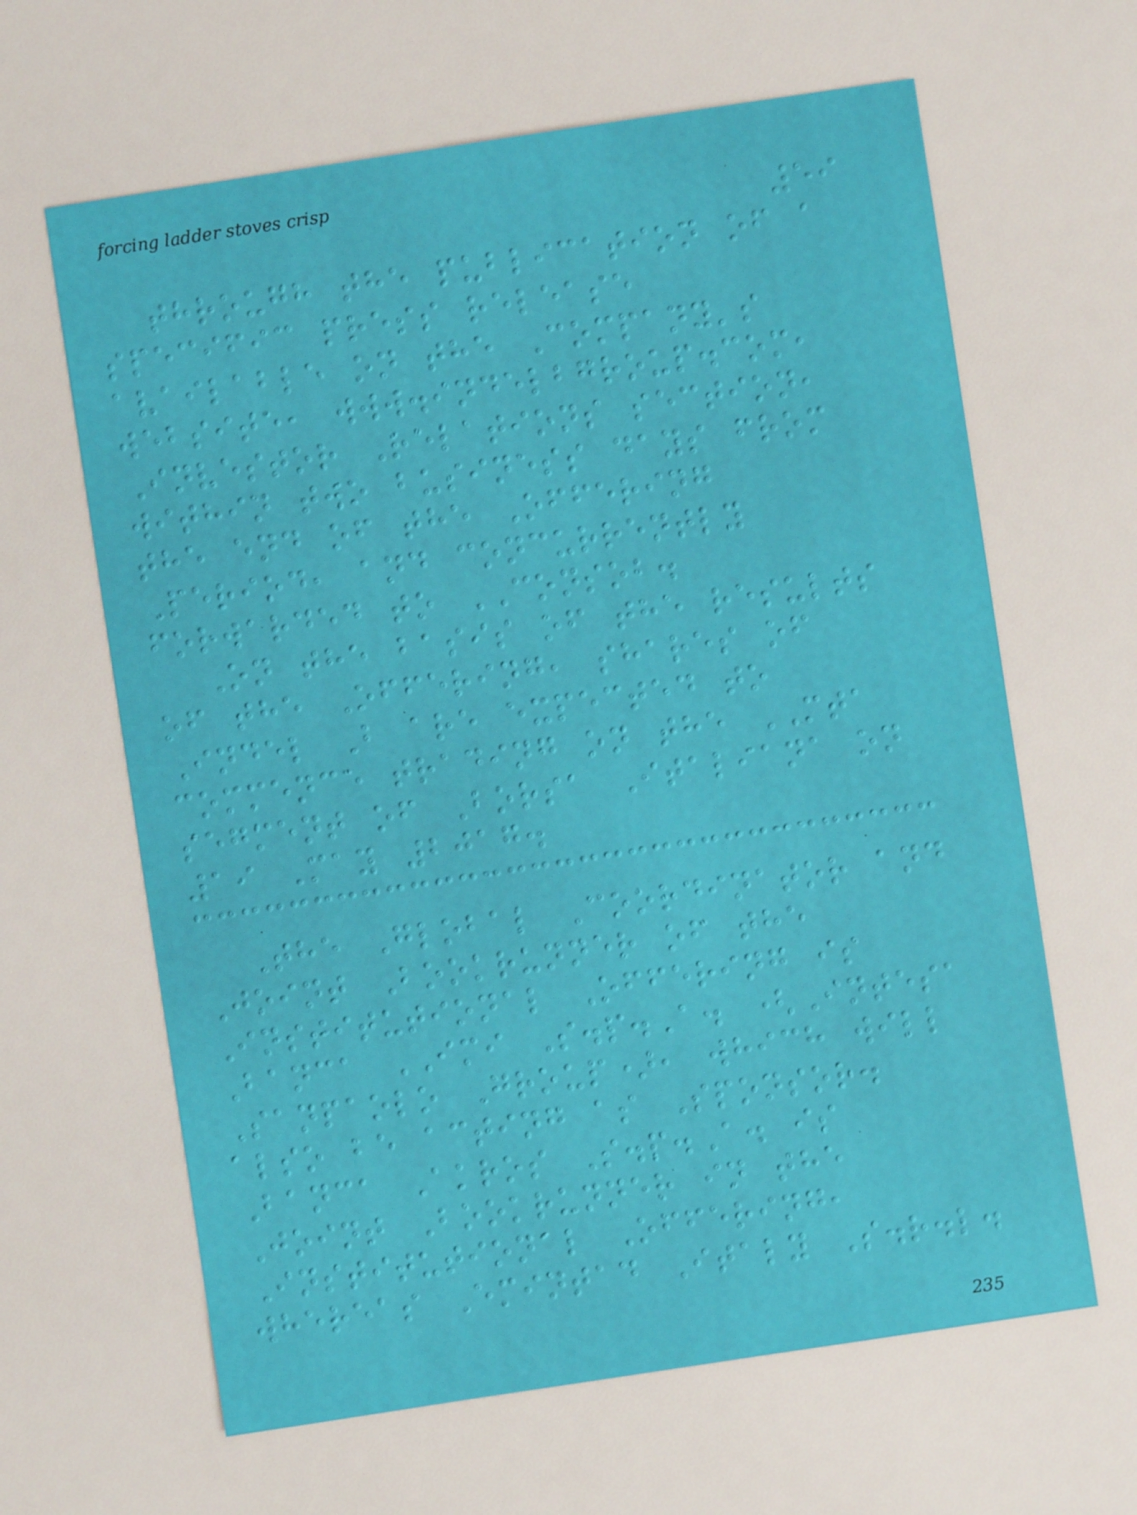59
through the publication of a
specific press release
available on the Company's
website, www.indelbgroup.com,
Investor Relations section,
within two business days from
the end of the Offering
Period, and concurrently
forwarded to CONSOB.
On the basis of the results
of the Offering, shares of
Indel B are expected to
commence trading on the MTA
segment of Borsa Italiana on
19 May 2017.
The Global Coordinator and
Joint Bookrunner of the
Institutional Offering is
Banca IMI S.p.A. (Intesa
Sanpaolo Group), which will
also be acting as Sponsor.
Banca Akros S.p.A. is
Joint Bookrunner in the
Institutional Offering,
whereas Emintad Italy S.r.l.
